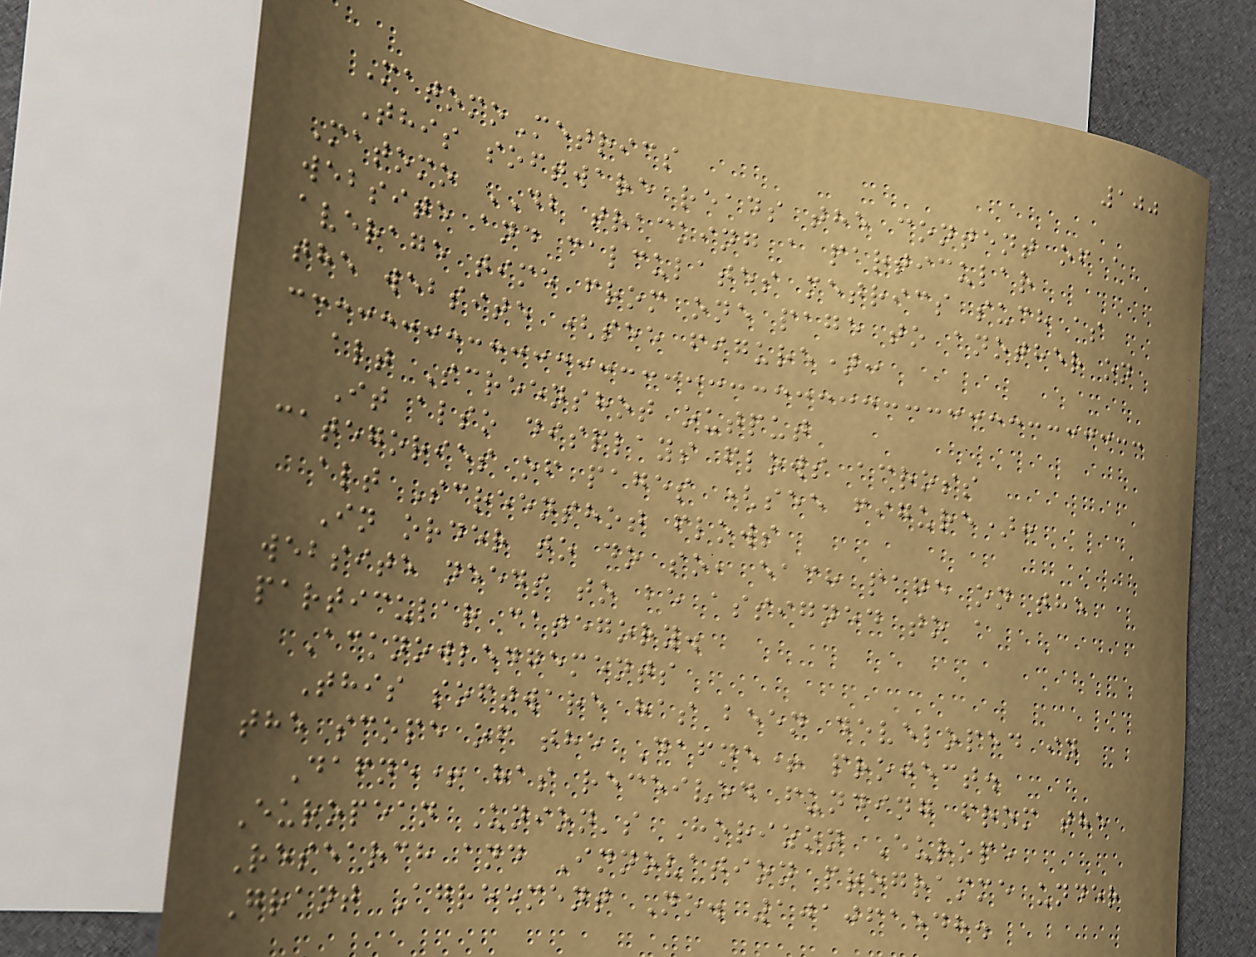100
MatomoMetrics
This software reads the content of a
Matomo DB tracking a particular
website and calculates metrics such as
average time from one page to another on
the website (see figure):
alt Screenshot output
It also displays flows across
categories of pages (see figure):
alt Screenshot flows
In order to do so, each page on the
website needs to be assigned to a
particular category.
Acknowledgements
This software has been developed in
the scope of the Dafne+ project.
Dafne+ has received funding from the
European Union's Horizon Europe
Research and Innovation programme under
Grant Agreement No. 101061548.
